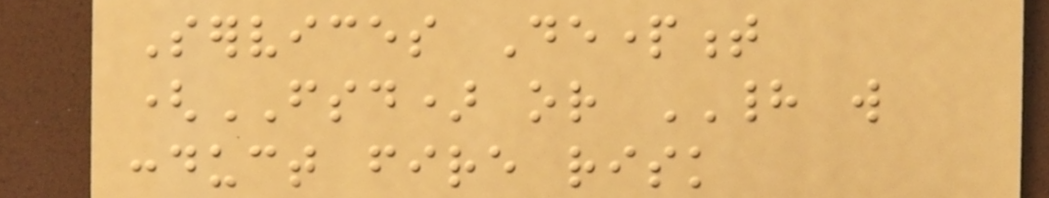Services Department
(FSD) or HAD will
conduct fire risk
